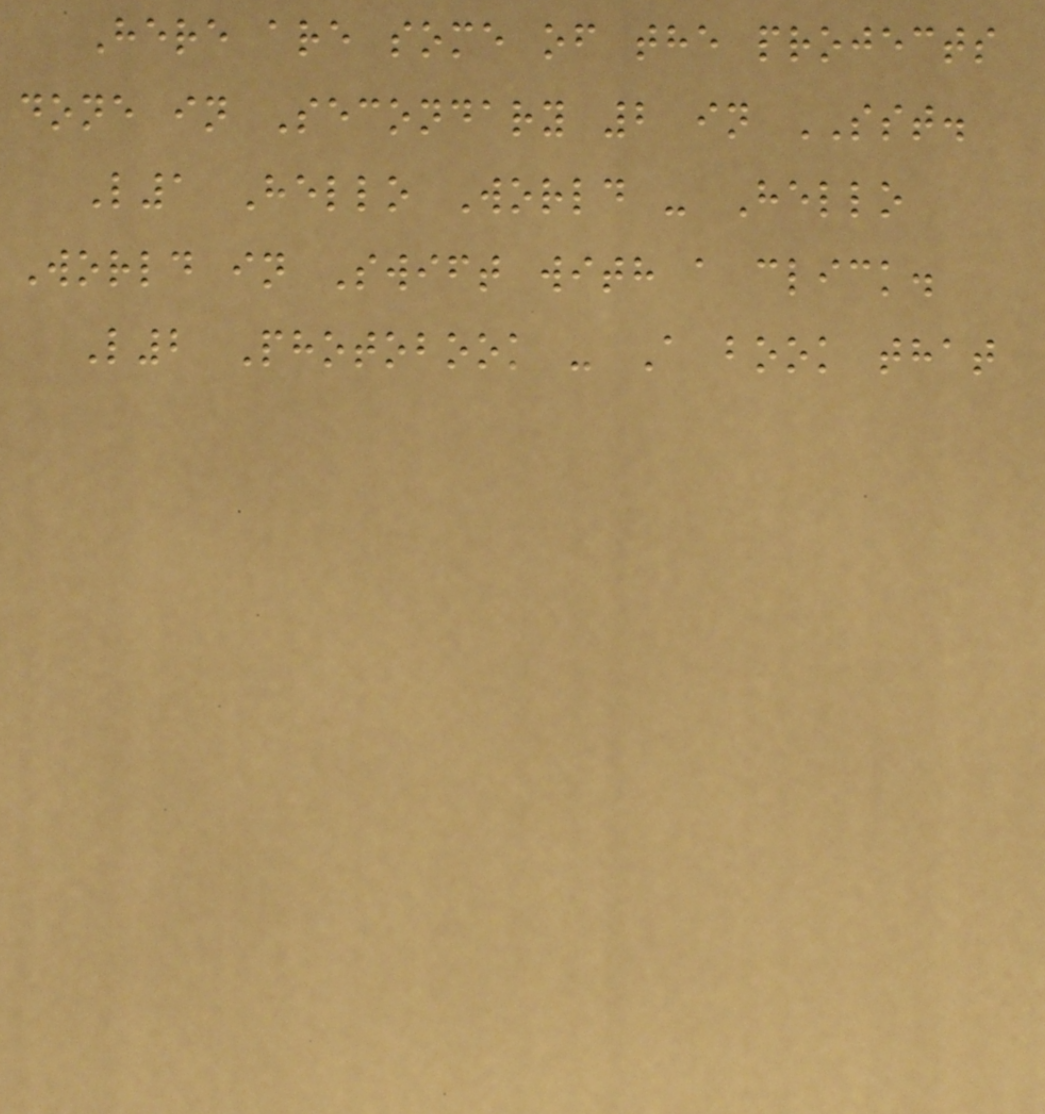Here are some of the projects
done in Secondary 2 in SST.
L1 Hello World - Hello
World in Swift with a click.
L2 Photobook - A book that
